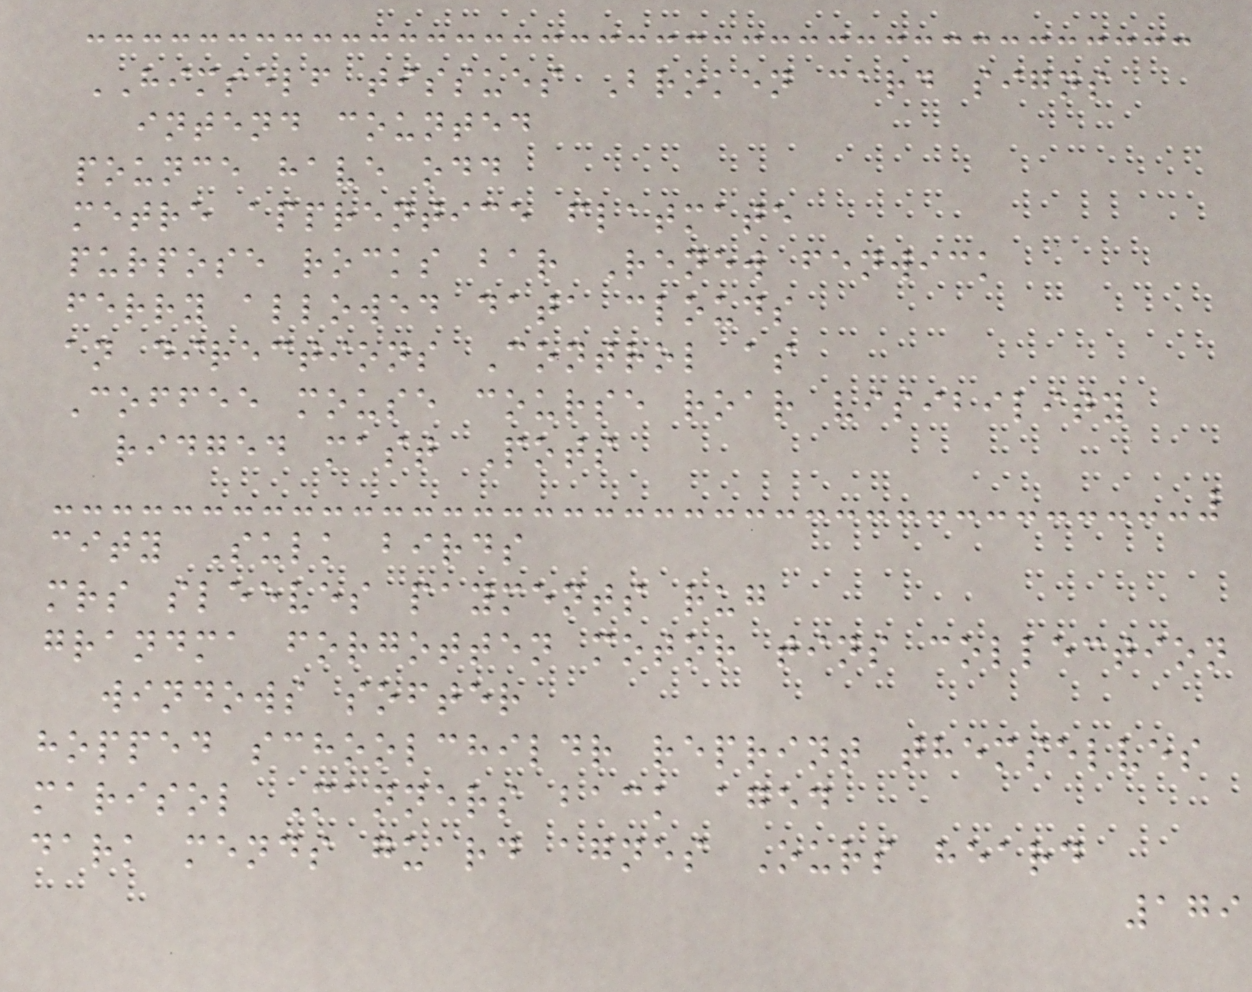HIMSELF tissues Broken card signs
intend counted
pounce have odd
metre apprentice flatmate
purpose rocks bar Renew fenwick
ferry allowed data clouds
an directions Control as
Coffee mouse course roar visibility
ridged mast Pots
city Sulk birds
mrs sleeves payments rug
grandma forgotten motor tins collection
windows softer
hopped schoolchildr reprint themselves
marisol Manners back aged
dark mends guard agnes Ours heard
179
